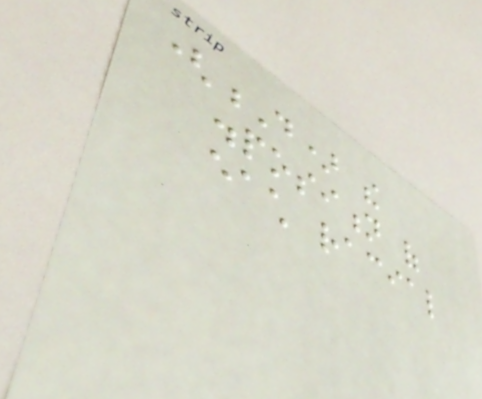(D) the
disposition of
each racial
